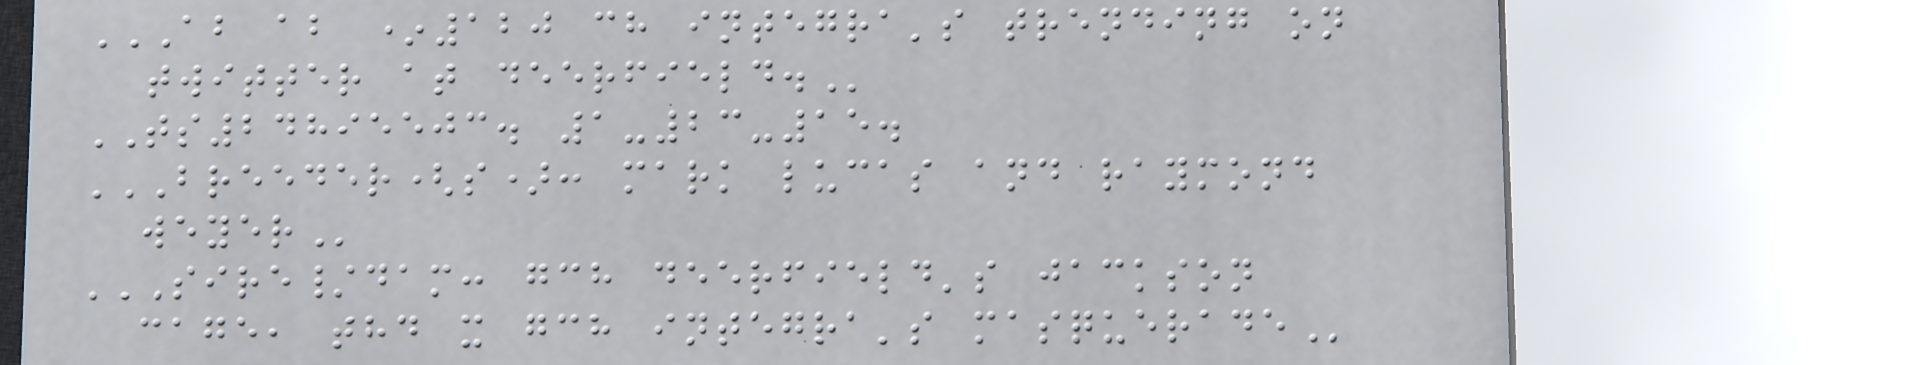AB AB *120 CH INTEGRA'S TRENDING ON
TWITTER AT DEERFIELD.
TS24895503. 1-23-15.
BREEDER(S): MARK LUCAS AND RAYMOND
WEYER
SIRE/DAM: GCH DEERFIELD'S JACKSON
CAGE, THD X GCH INTEGRA'S MASQUERADE
